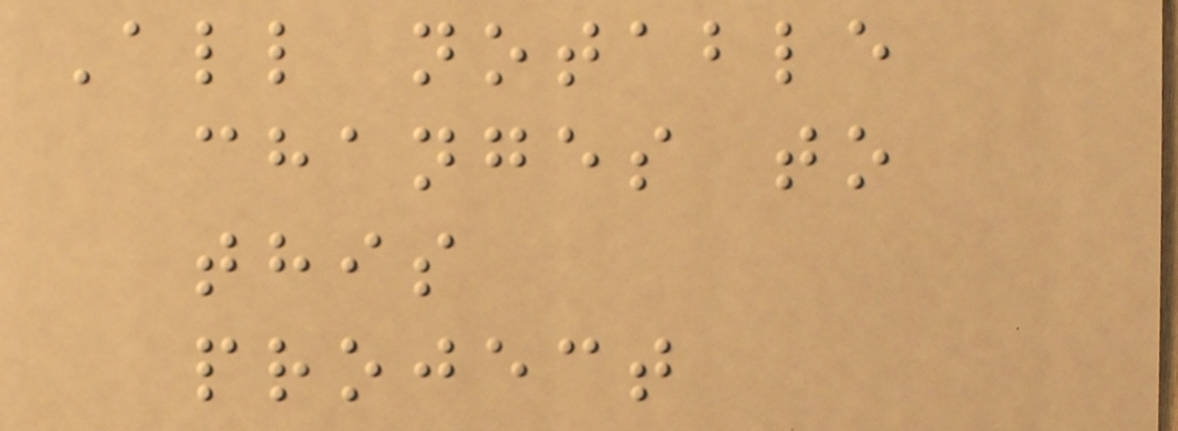All notable
changes to
this
project
